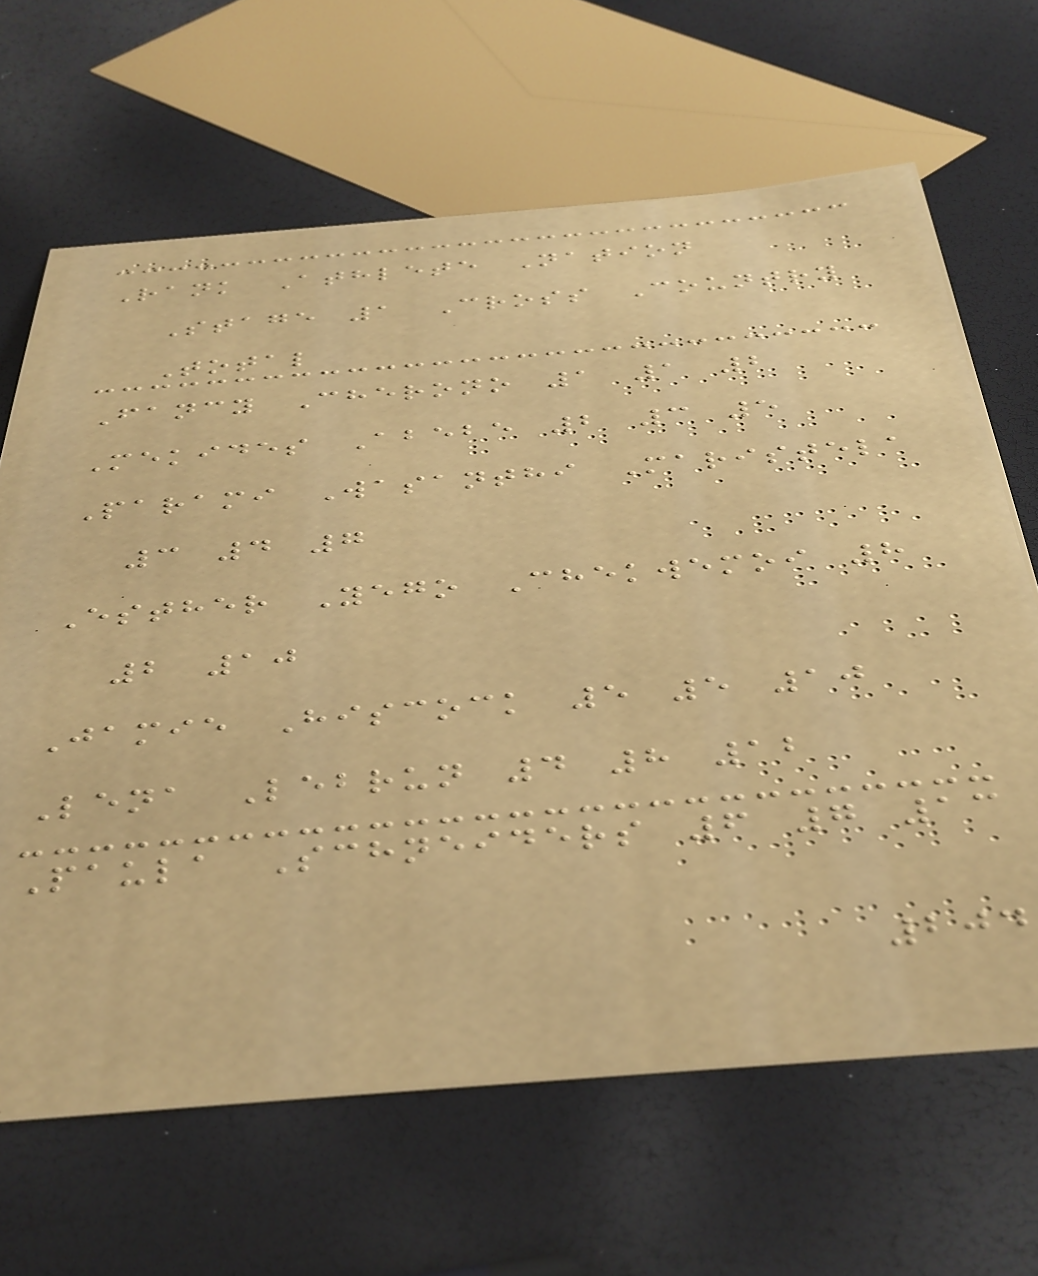Rank Athlete Nation
Stage 1 Cross Country
Total
Fancy Cherono 1 1 2
Mekides Abebe 2 3 5
Parami Wasanthi Maristela
3 4 7
Esther Yego Chekwemoi 8
2 10
Jamie Hiscock 5 5 10
Lena Lebrun 4 8 12
Paula Schneiders 6 7 13
204
